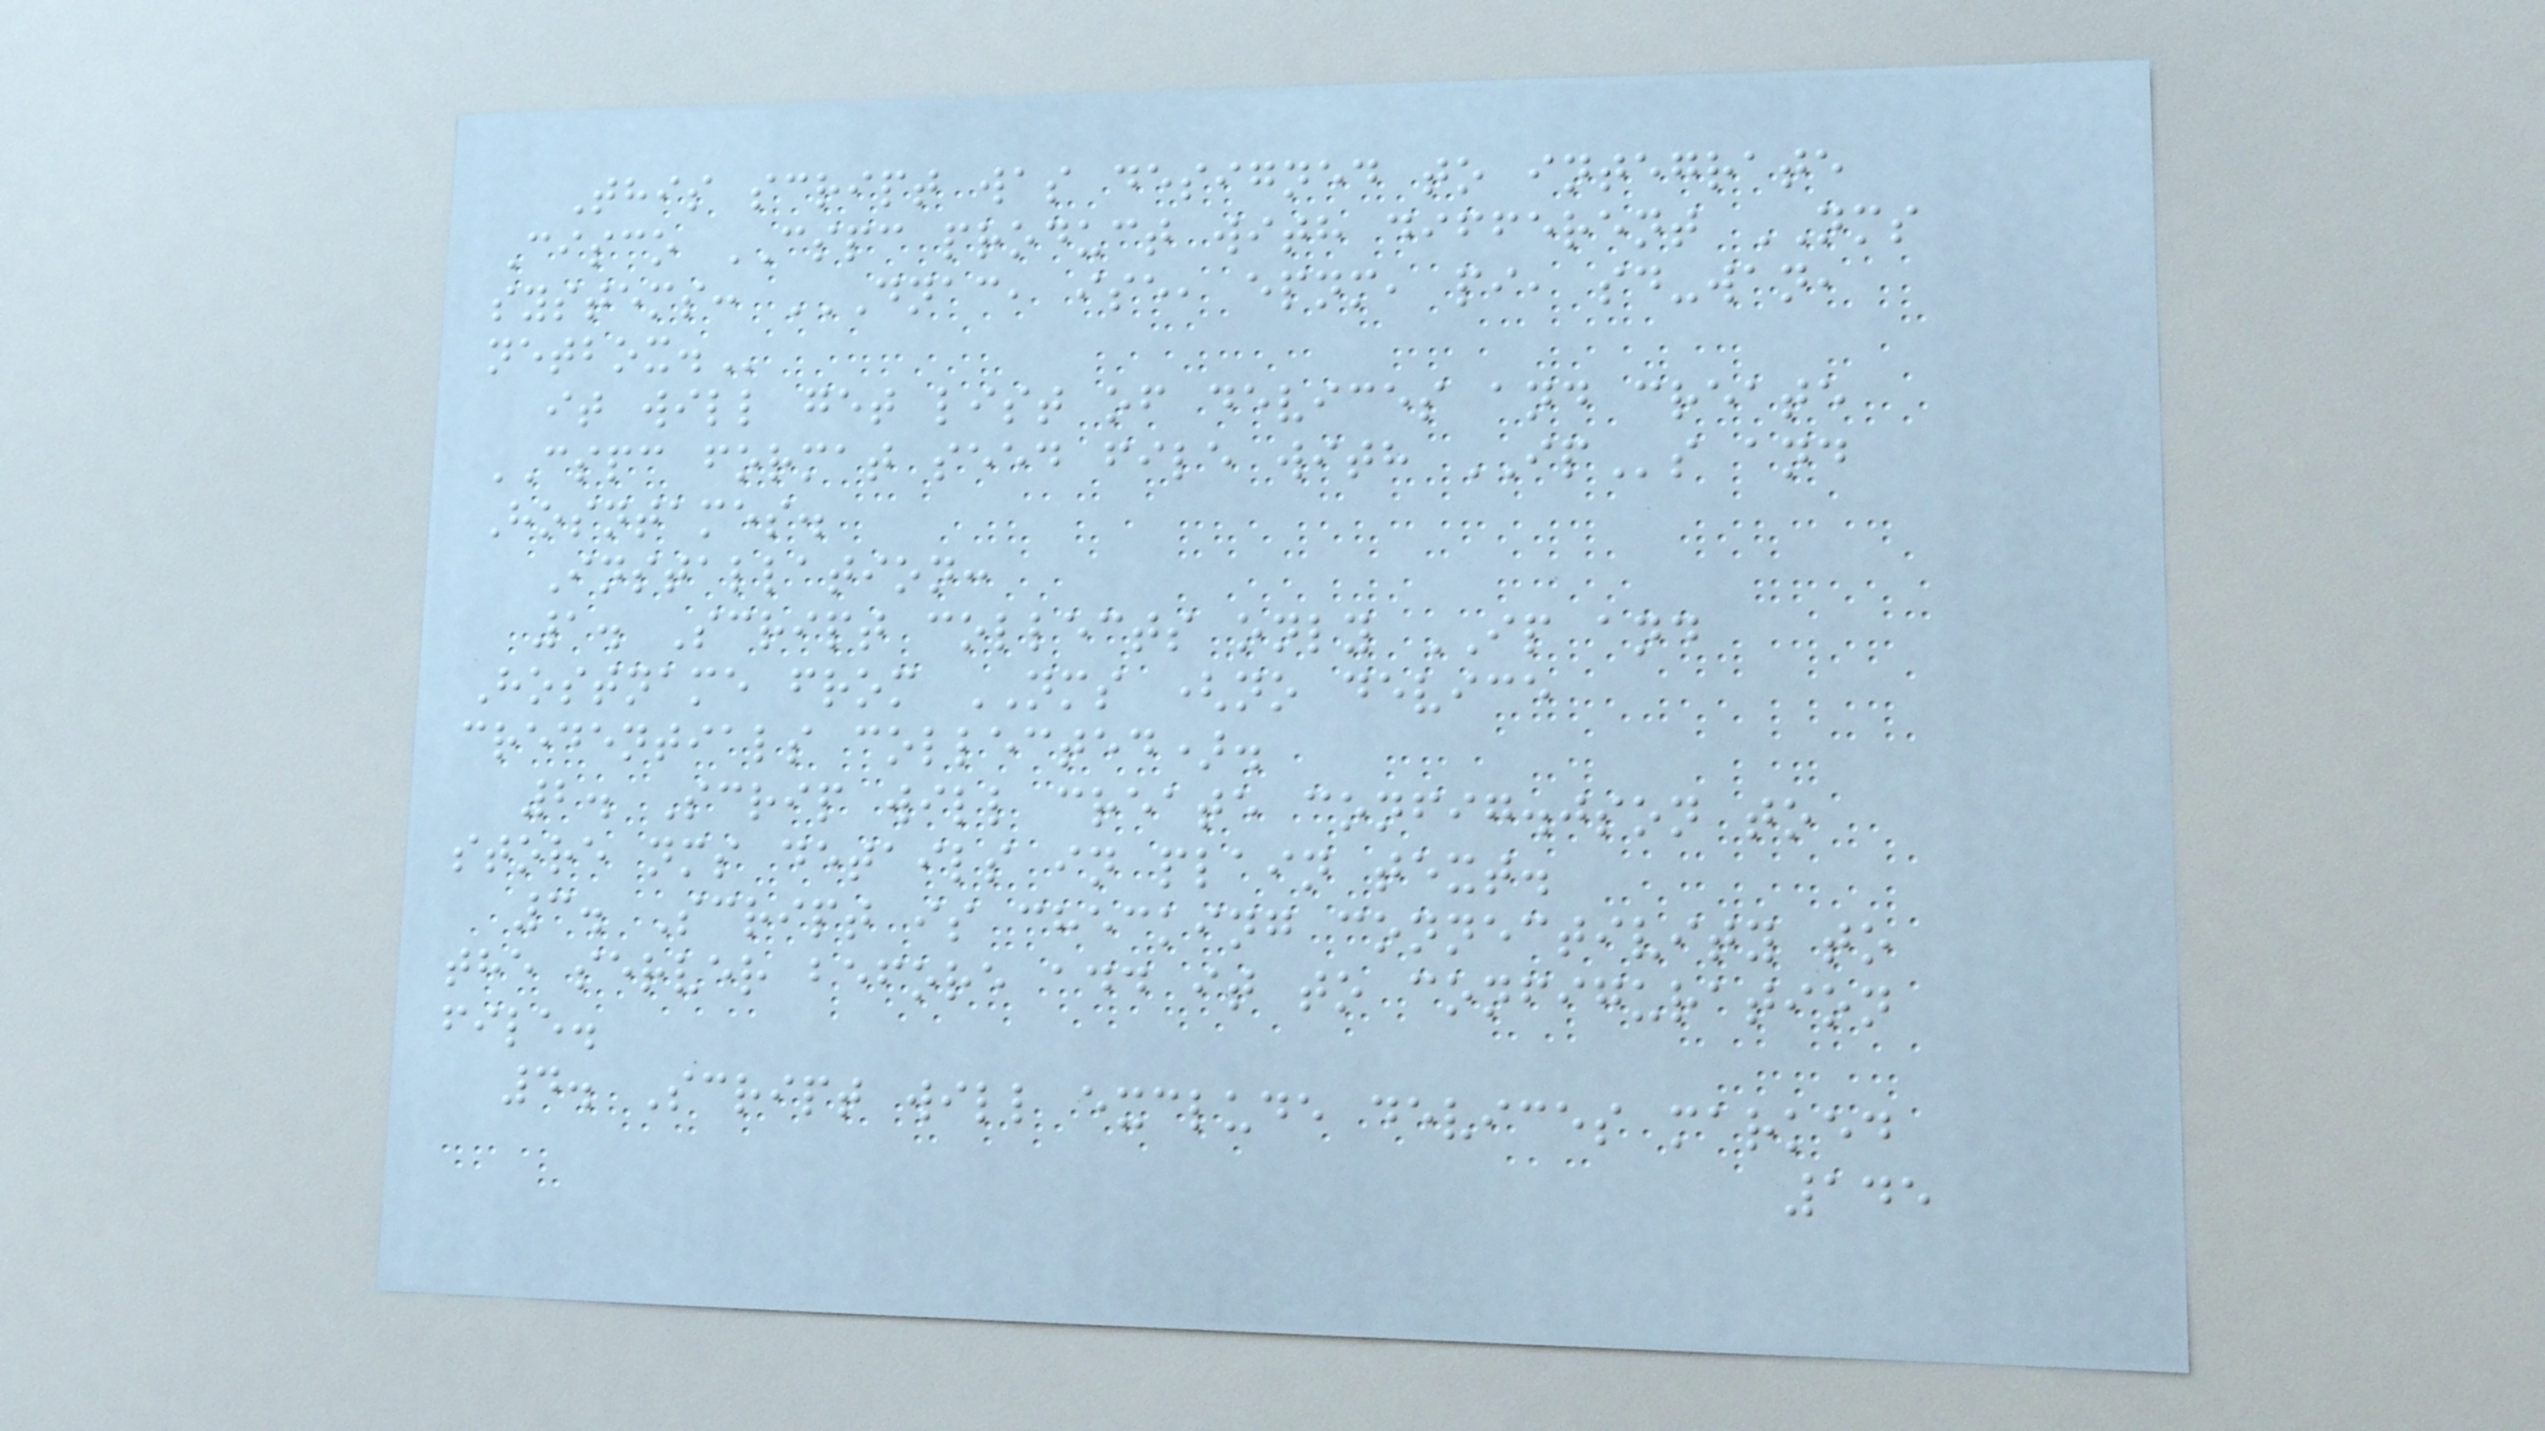This script was designed to integrate
Cisco CSPC product with different NMS
systems: DNAC, ISE, EPNM, PI, SD-WAN,
NETBOX.
it will get list of devices and create
CSPC format seed file with IPs and
Hosntames.
Installation:
1. Script collects only IP and
Hostname from NMS (no device
credentials collected).
2. Scrip will create config.json to
store nms details in plain text.
3. Script is checking connectivity to
the server before add it to configuration
file.
4. Script will exclude devices marked
145
